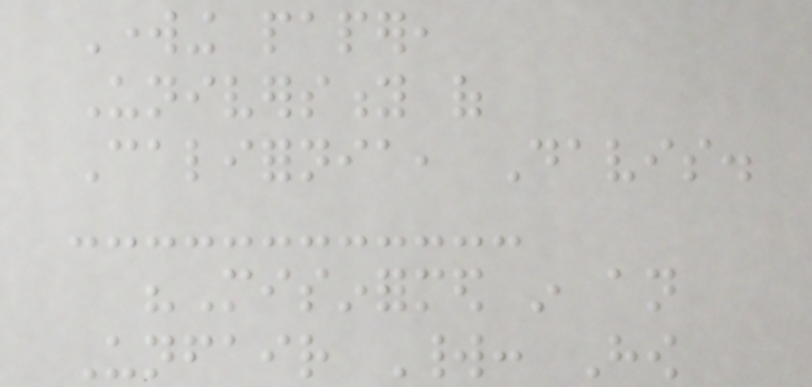Working paper,
University of
California, Davis.
"Misinformed in an
Unfair World: How
